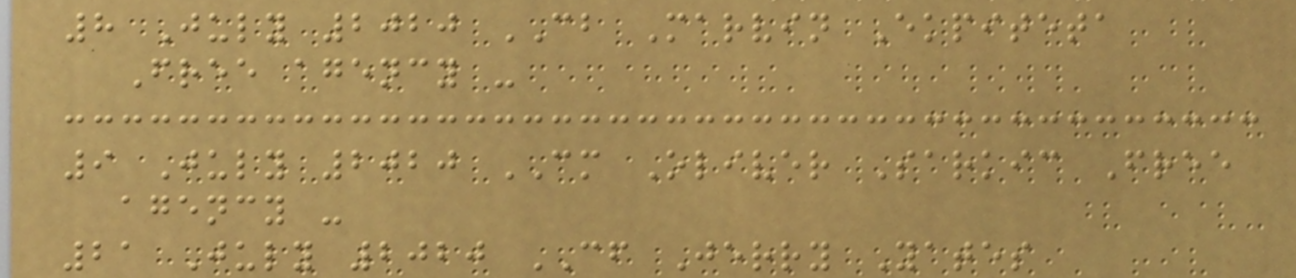8 July 2020 CB Marvin Ekpiteta
Free agency -
9 July 2020 CM Oliver Sarkic Free
agency -
21 July 2020 CF Jerry Yates
